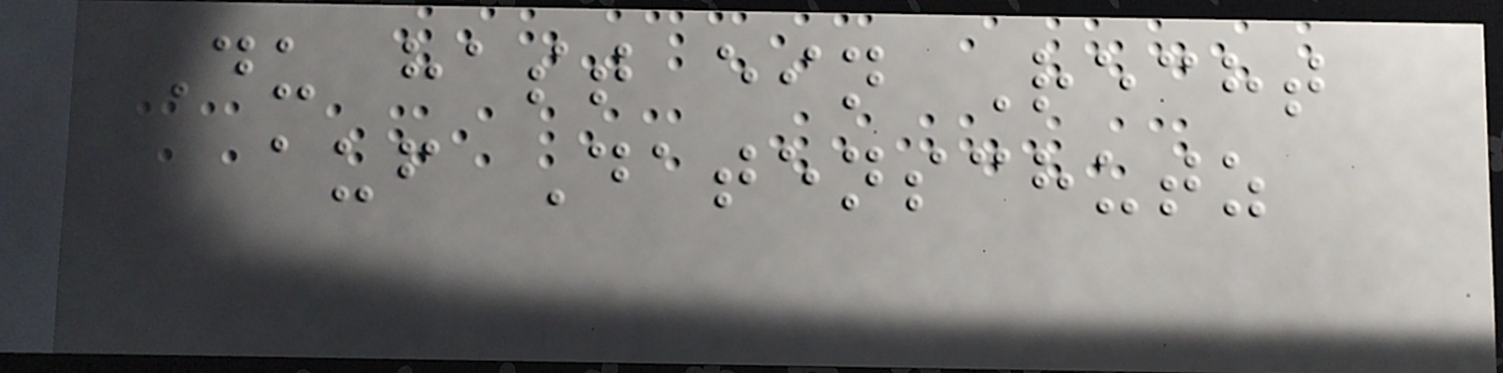Du hast ein Recht
auf Datenschutz
